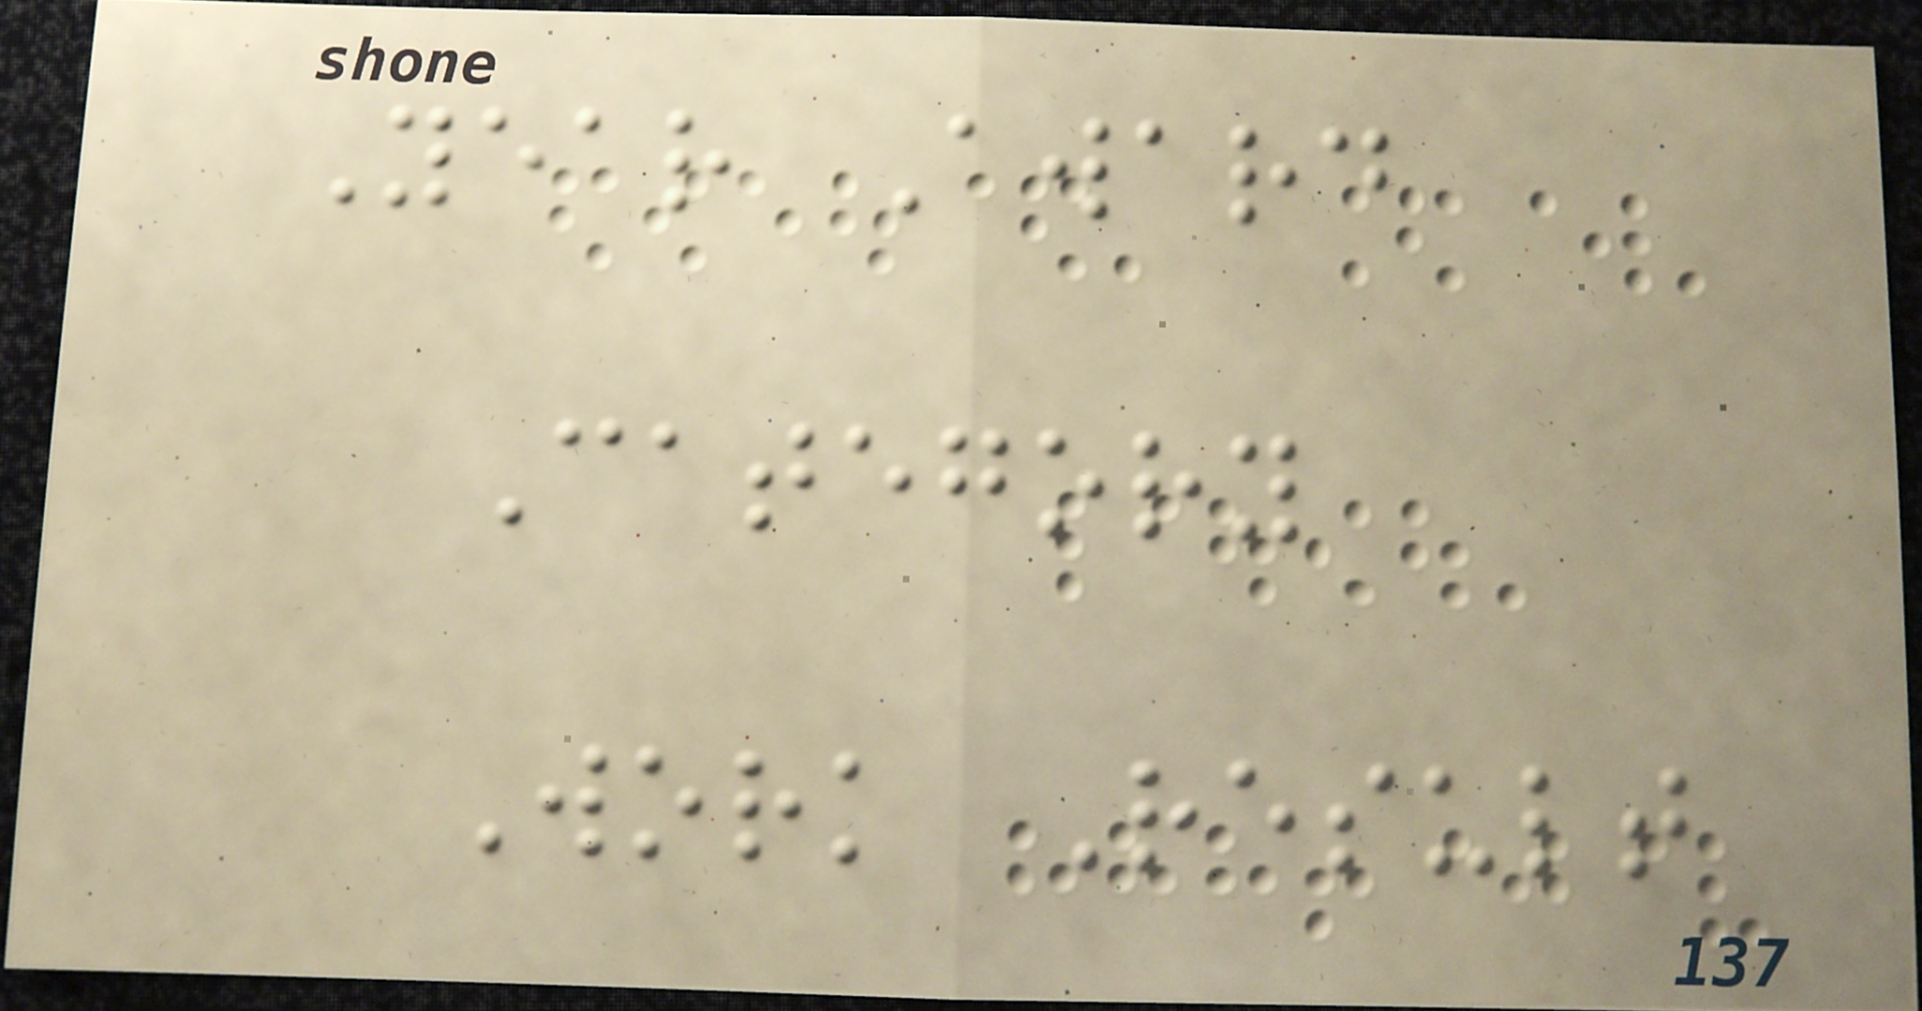Year Award
Category
Work Result
